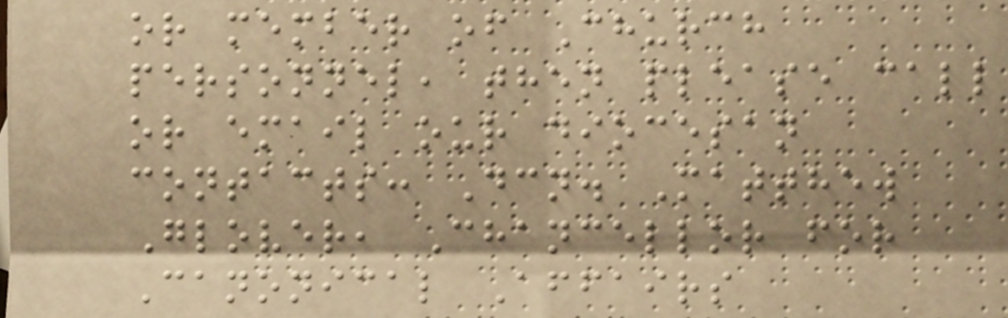or member of Church
personnel, then please call
or email our diocesan
contacts: Dcn. Matthew
Glover, Chancellor for
Canonical Affairs
